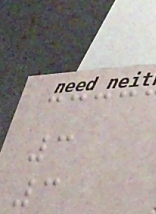3
3
